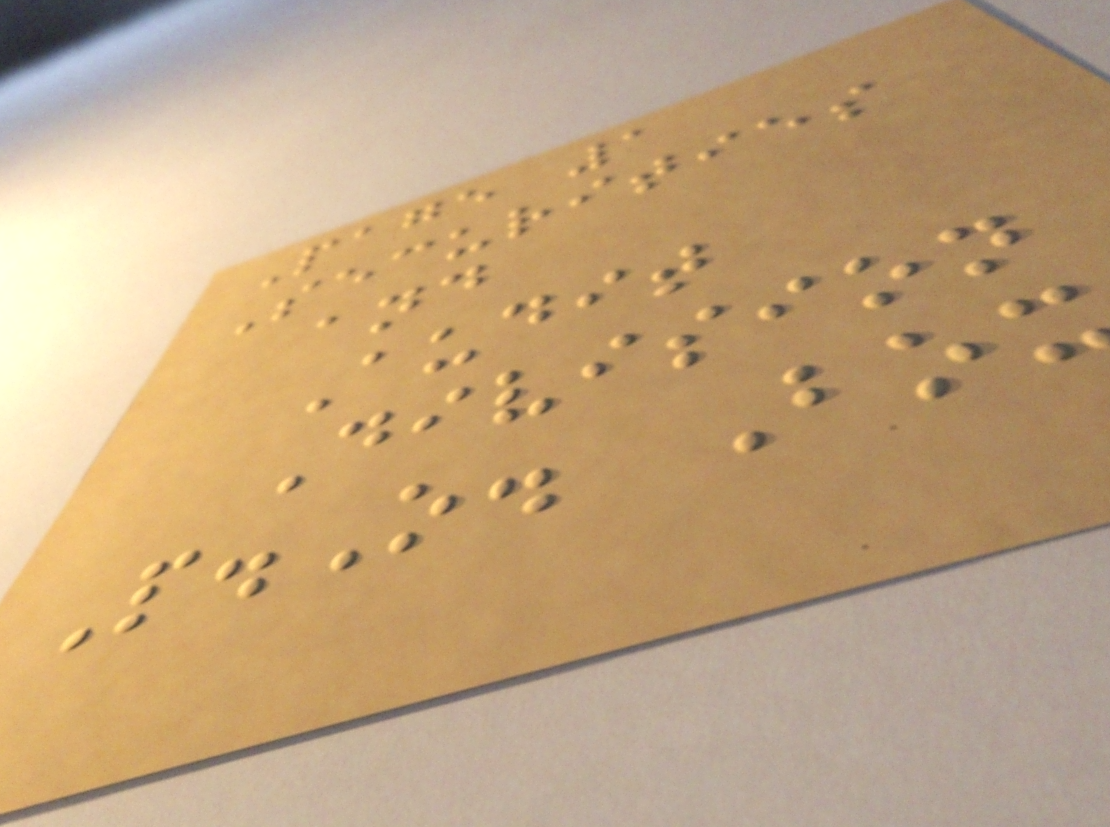Page 1
Securities
and
Audit
Division
P.O. Box
